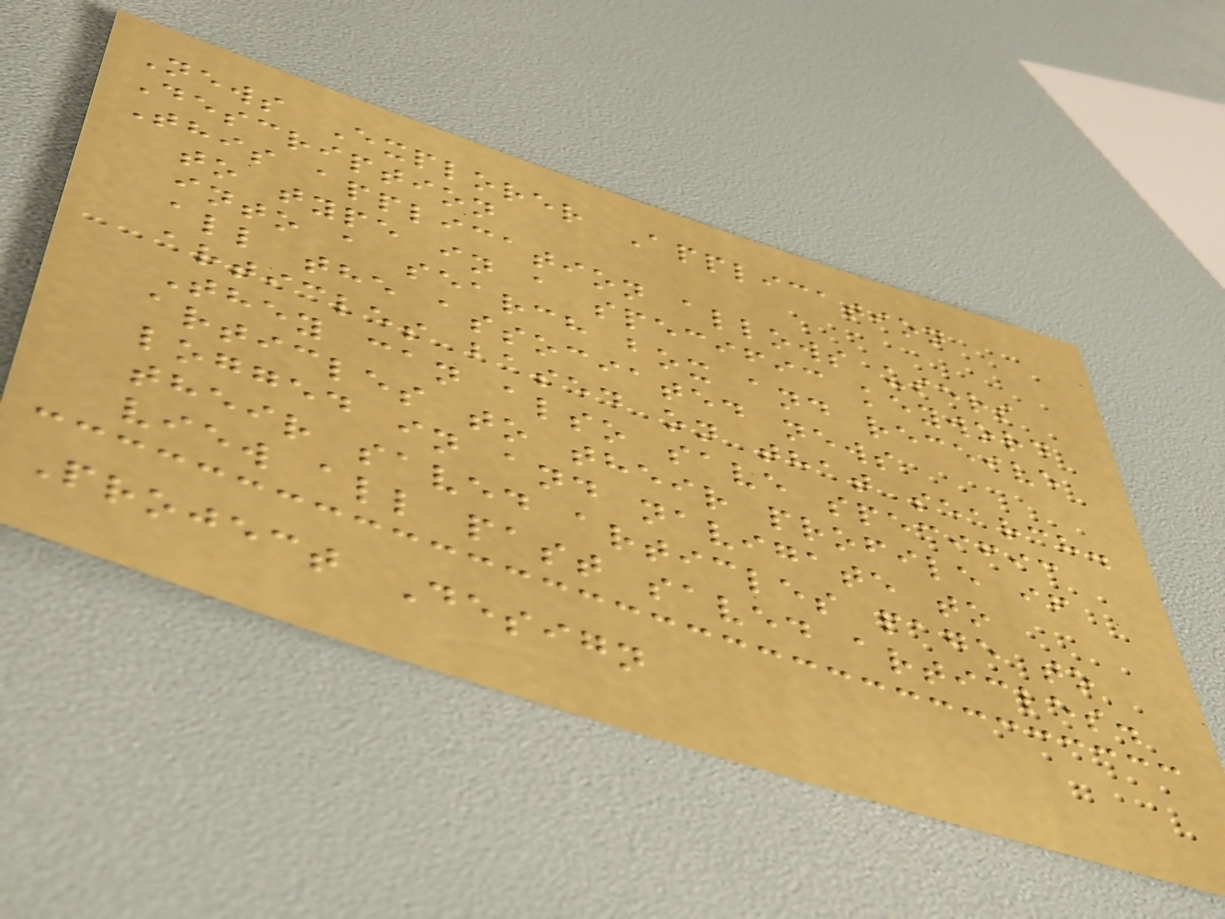News Explorer Application
Description
This application allows users
to type in a specific keyword
into a search box and receive
all the associated news
articles based on that search.
They can also save specific
articles to their profile if
logged in and navigate to
their saved articles page to
view all past saved articles.
Project Design
